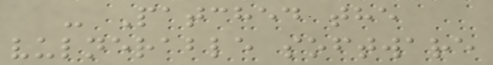- Patched the
vulnerable software
